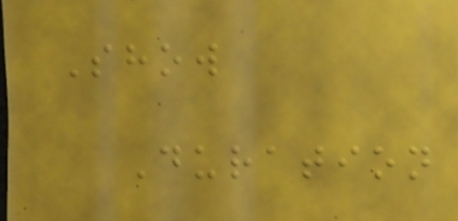Show
Duration
